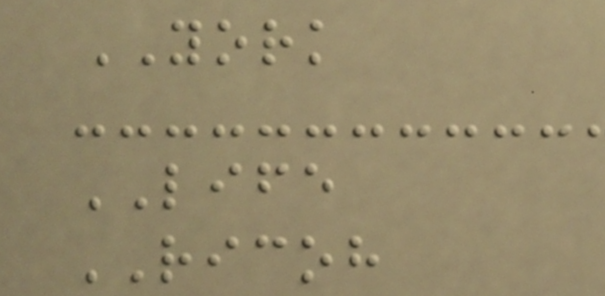YORK
LIFE
RICOH
